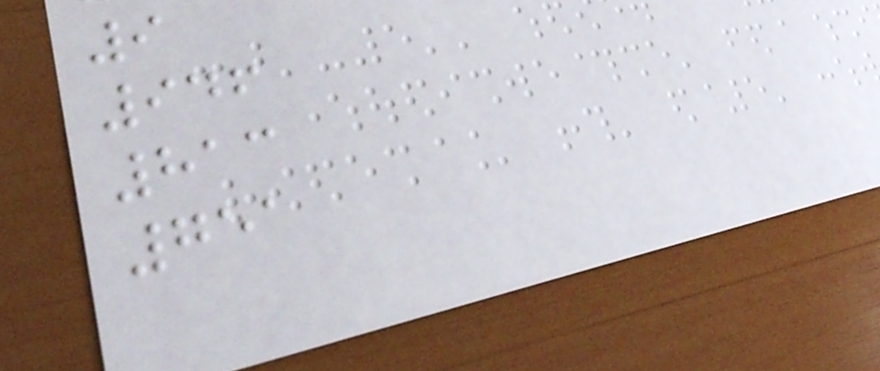9
946
813
751
